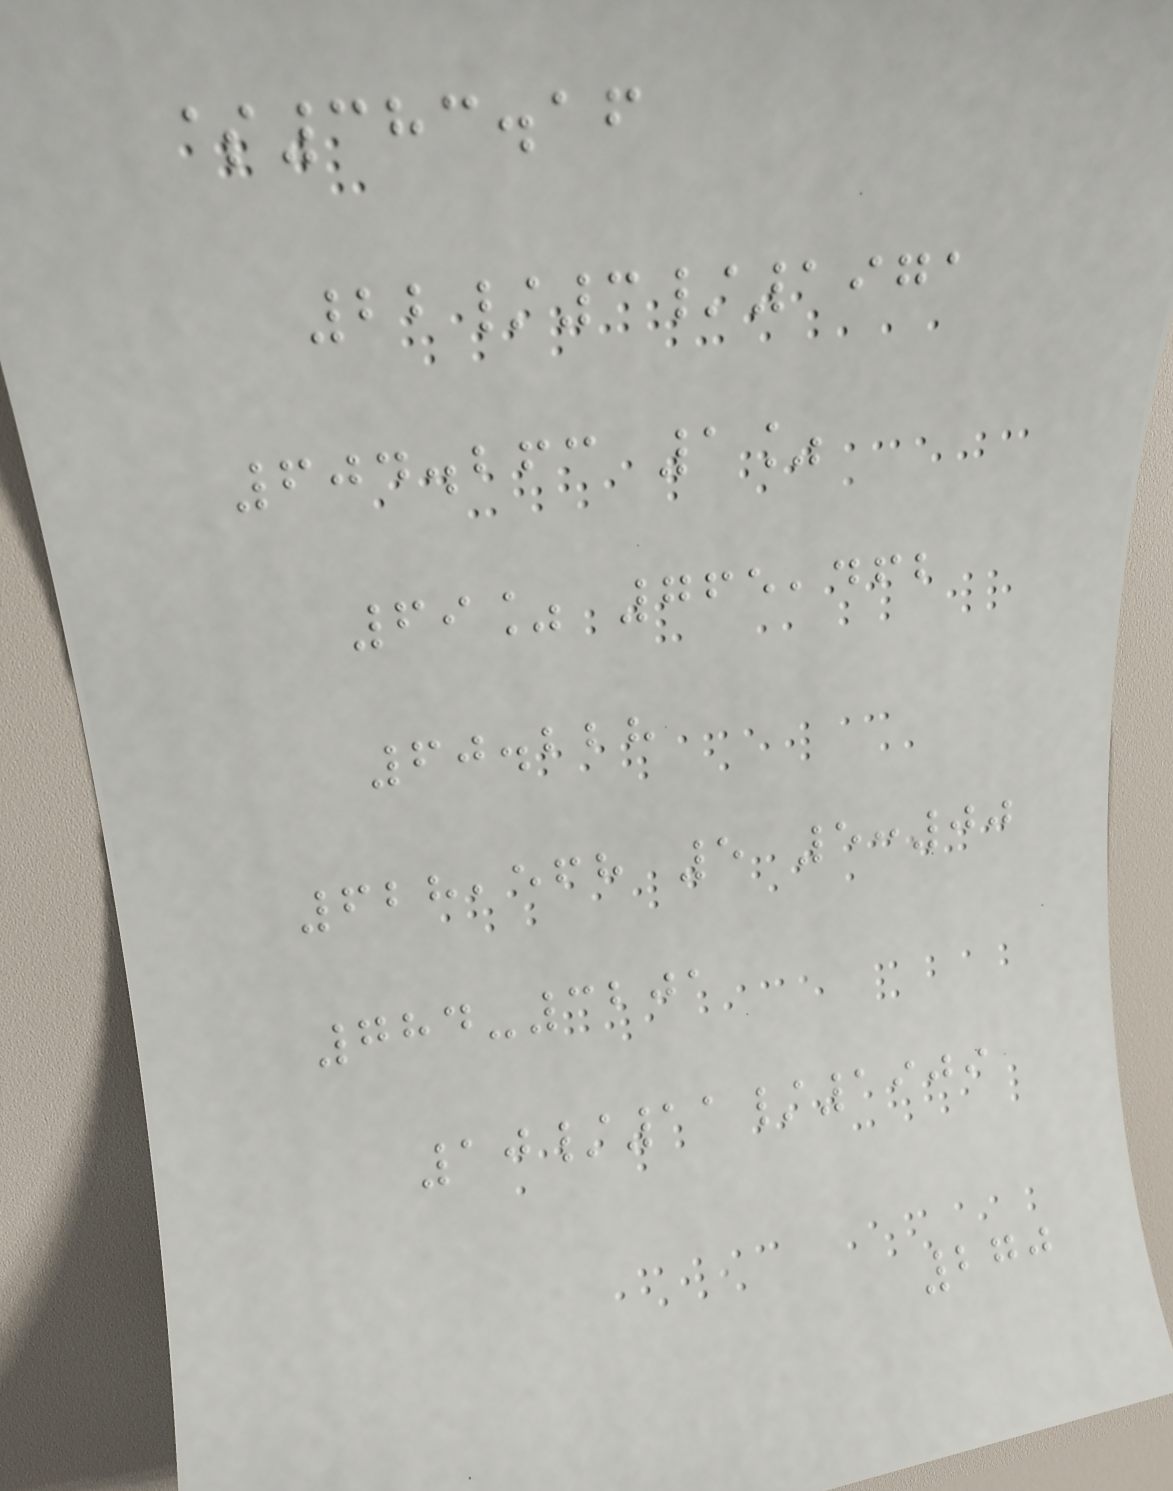$383.16
22/3/1971
604.263 1%
69% 765,462
60.228
628,568 5 5:00
784-3201
10/11/1909
270
